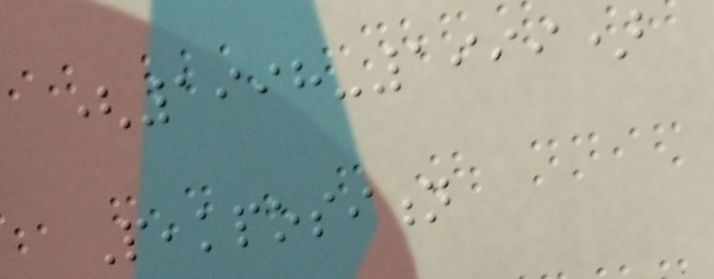(1998-1999)
Peakposition
